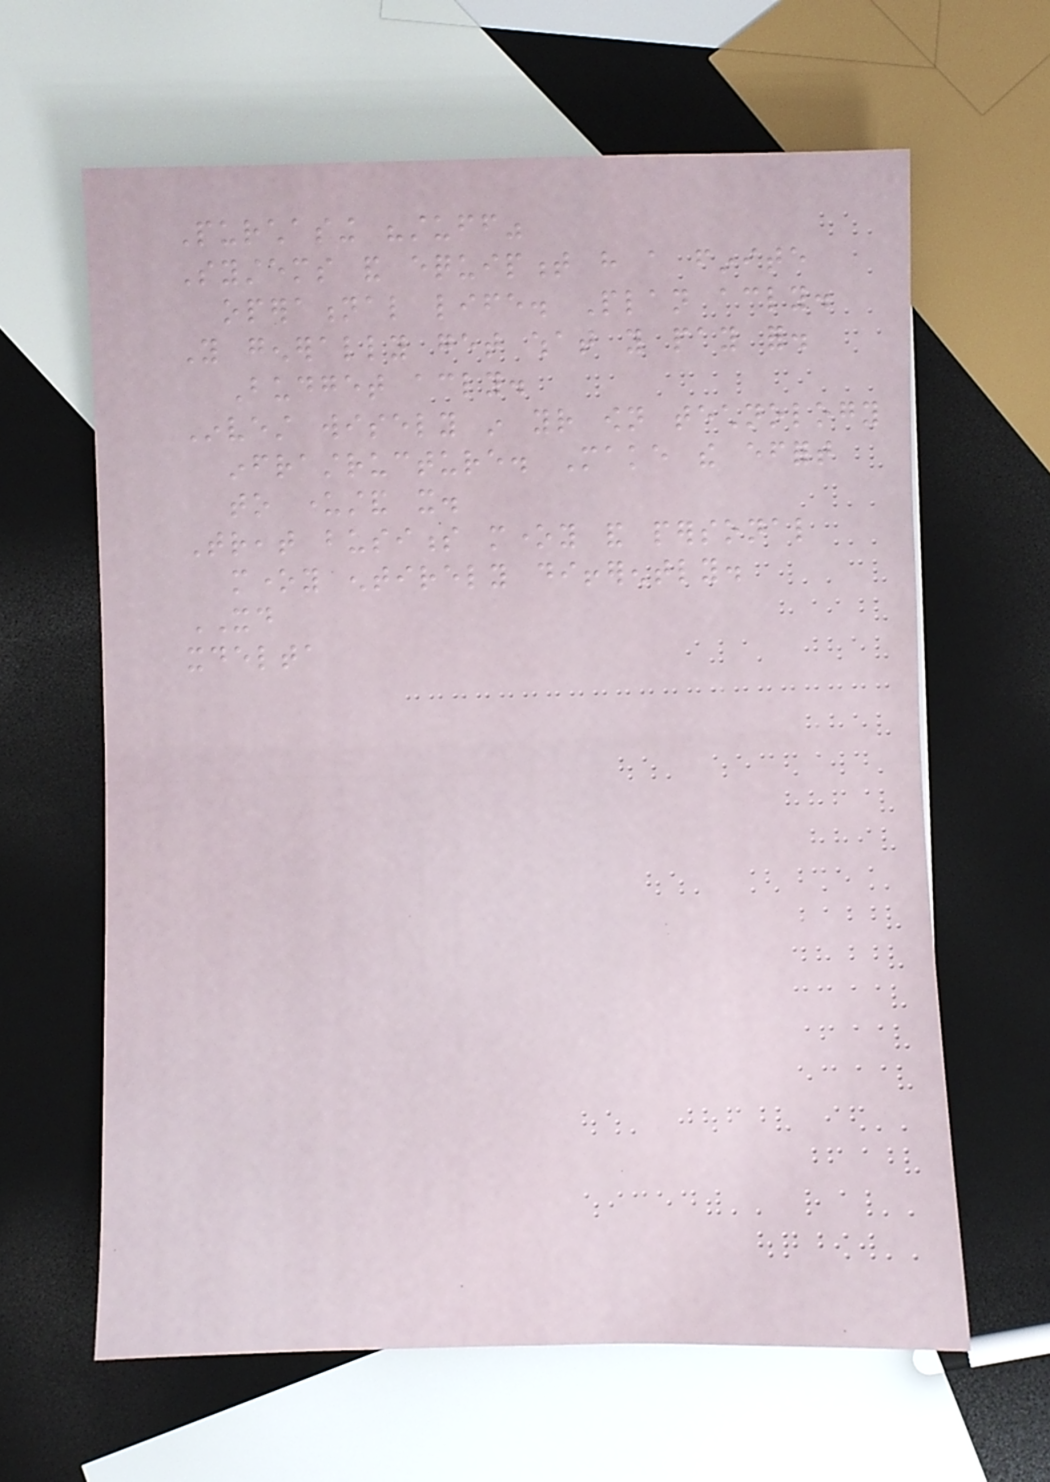Purchasing "stuff"
Systems and equipment have a finite
operational life. Plan accordingly.
You generally get what you pay for.
Budget accordingly.
Invest wisely in your own technology
infrastructure. Make the effort
to understand it.
Treat business money and personal
money entirely differently.
XD
xdelta
